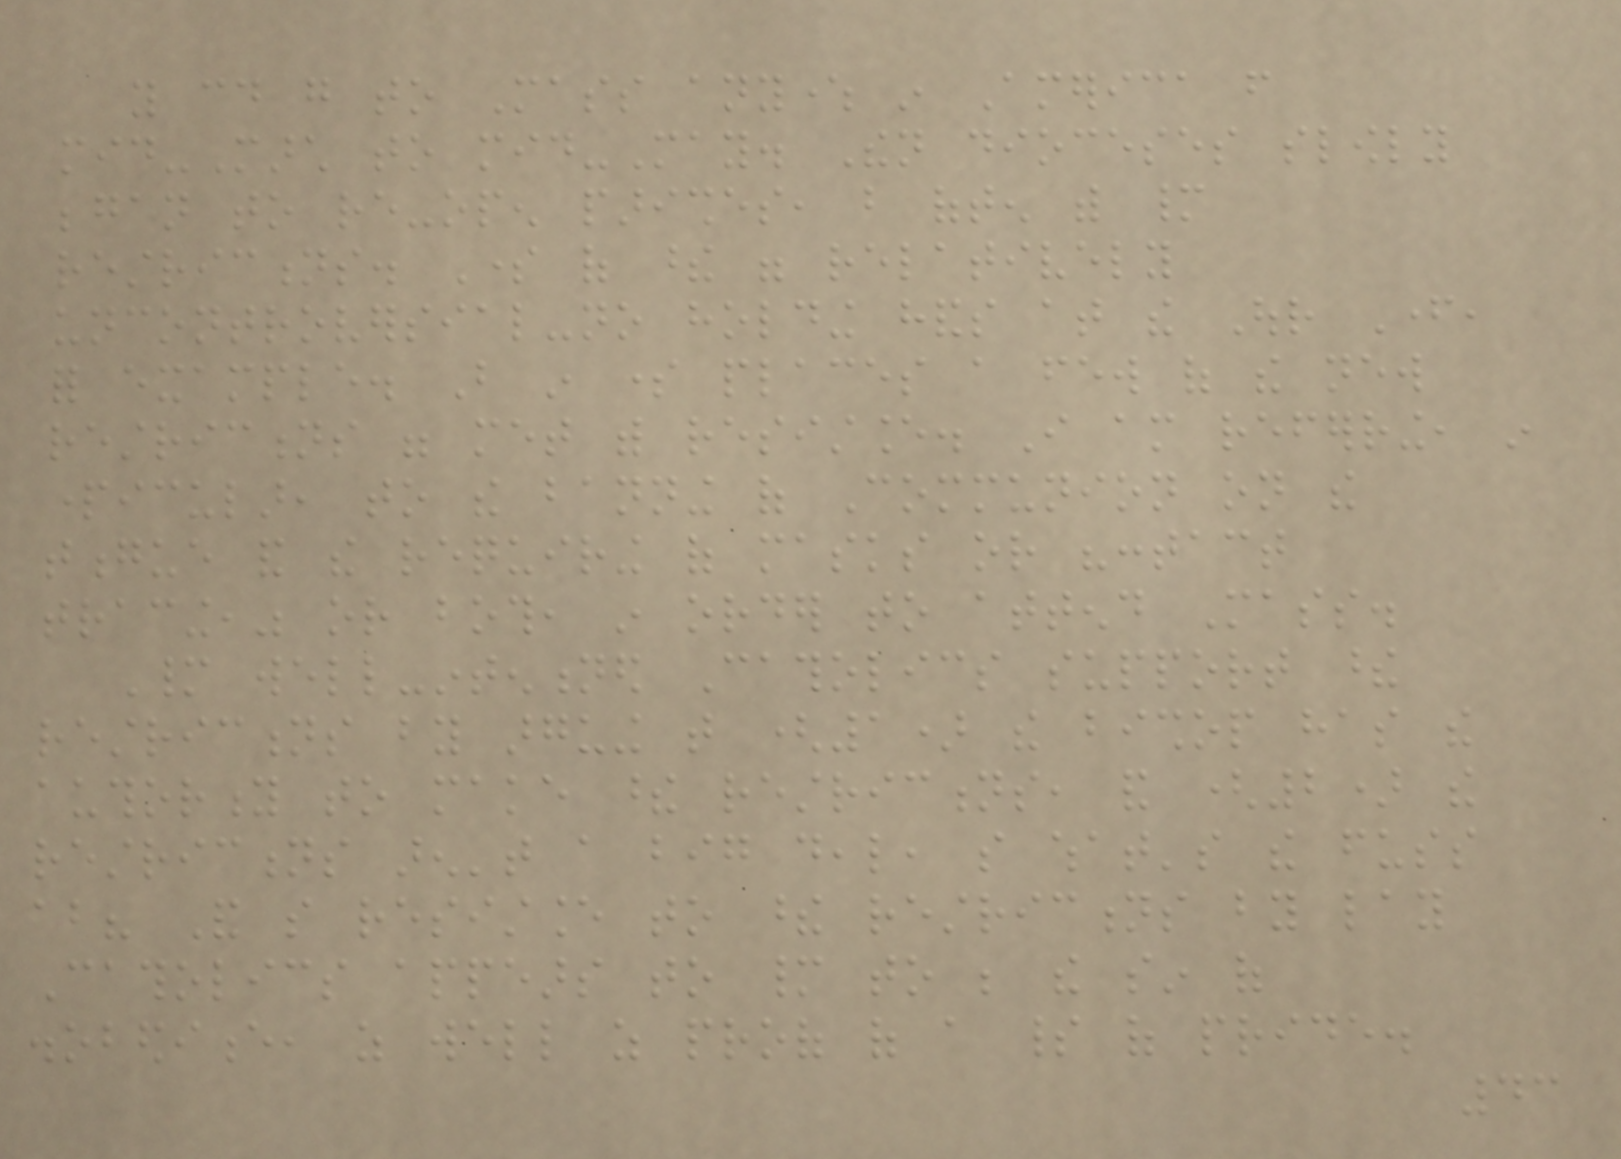you could go to Mass anywhere in America from
mid-March to mid-May. Then dioceses slowly
began to re-open parishes, but often with many
restrictions. Some of these were relatively
uncontroversial-no holding hands at the Our Father,
for example. But in some places a few of the new
restrictions were met with resistance. I am referring, in
particular, to the banning of Communion on the
tongue and the requiring of masks or "contact
tracing," or both, in order to attend Mass.
Many well-intentioned Catholics support these
restrictions by arguing that (1) the bishop has the
authority to make these restrictions, and (2) the
restrictions aren't a big deal, so what's the fuss
about? And so resistance to these restrictions by lay
Catholics appears to many to be the sin of
disobedience, as well as proof of a spirit of pride.
43
